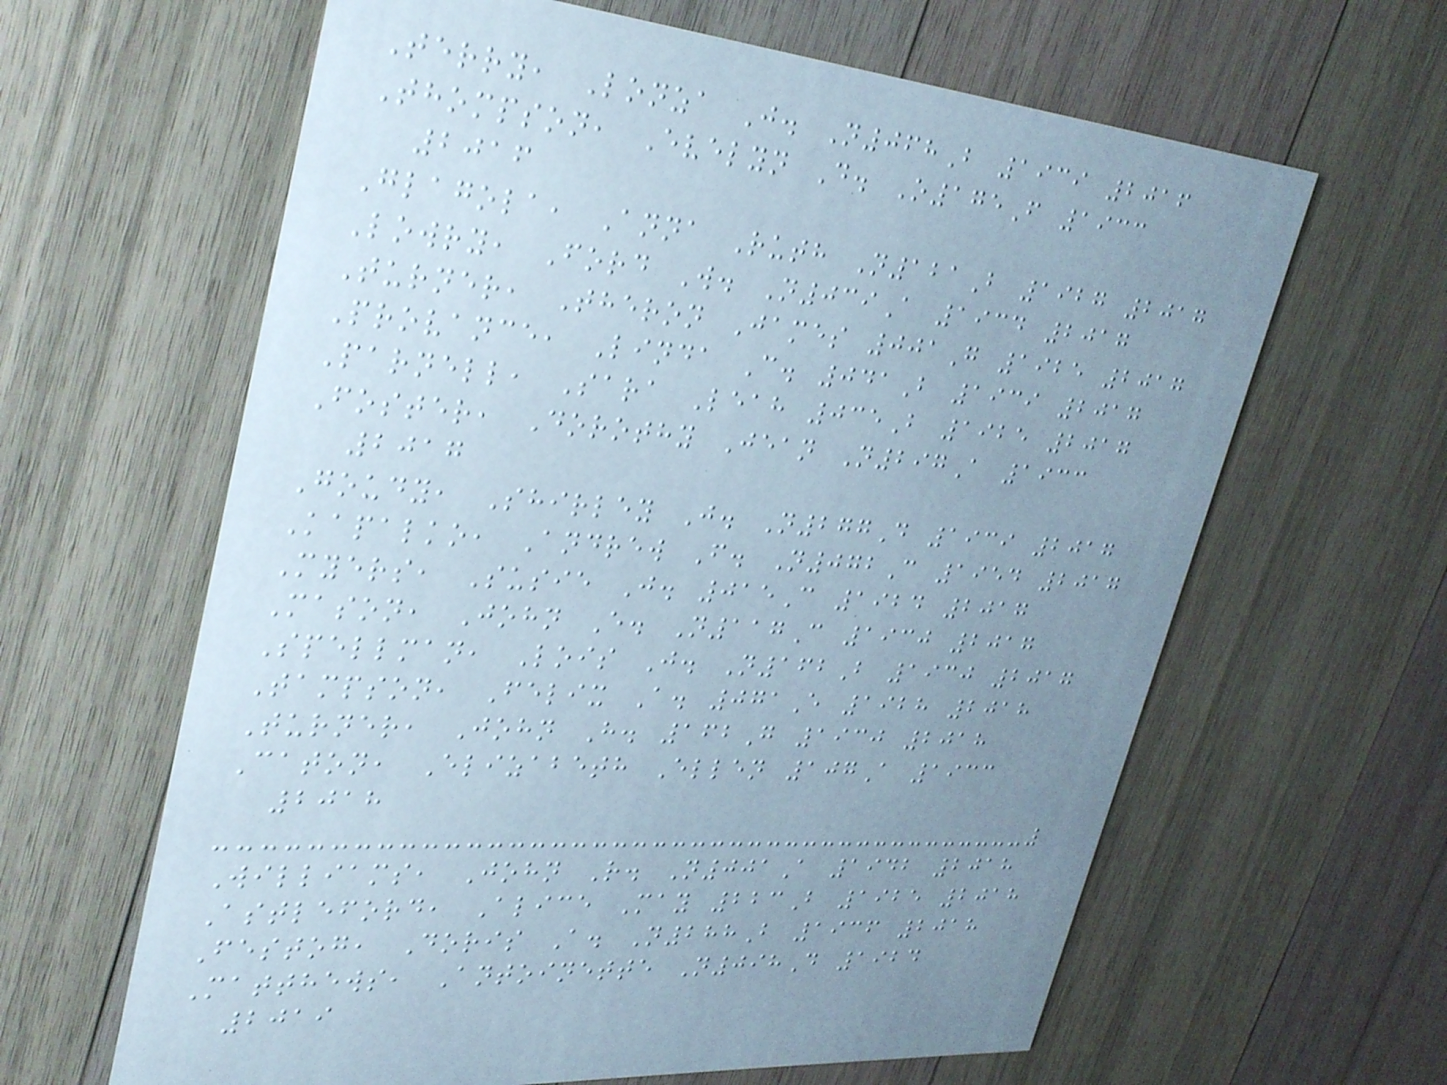Terry, Lonza J. N068B 1939 2016
Thompson, Evelyn D. O175F 1933
2016
Glagola, Anna Ruth N121B 1927 2017
Lowry, Ford W. N039A 1934 2017
Turner, Theron James 001G 1925 2017
Provance, Linda C. 041B 1939 2017
Parnell, Sara Leah 035B 1925 2017
Foster, Dorothy Jean N297A 1933
2017
Goudy, Shirley J. N277D 1939 2017
Kapalko, Andrew F. N072C 1954 2017
Myers, Susie J. 015C 1924 2017
Mason, John E. N117C 1930 2017
Spellman, Lois J. N162B 1930 2017
Tampson, Felix A. 071E 1928 2018
Turner, John H. 162G 1930 2018
Caton, Elizabeth Ellen 107A 1933
2018
Williams, John R. N001A 1942 2018
Astleford, Alice May 223B 1925 2018
Festog, Doris A. N288B 1936 2018
Matthews, Antoinette N098D 1924
2019
